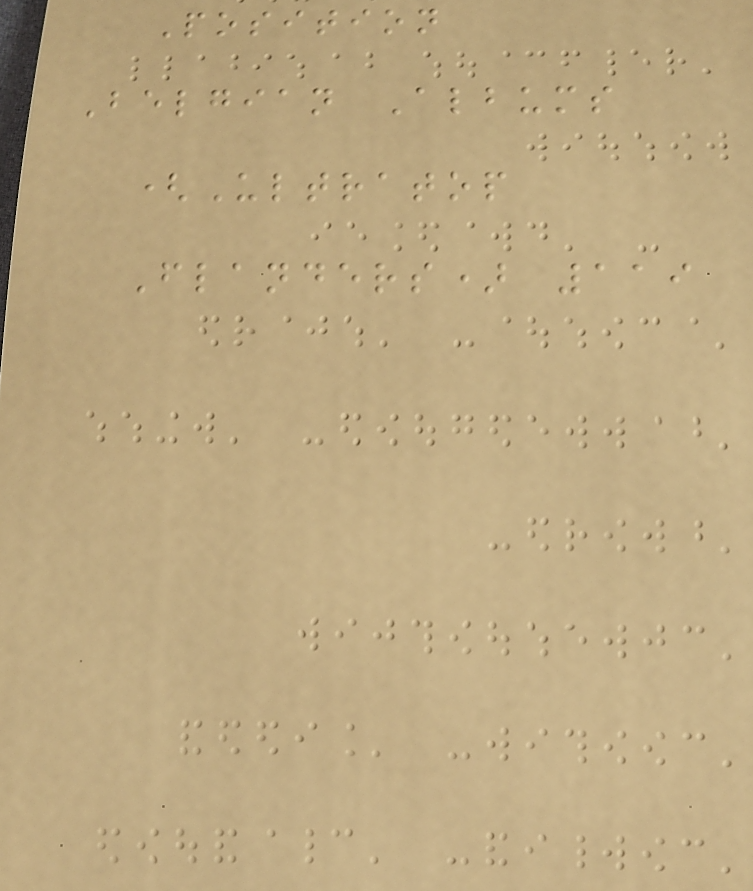Position
Belgian Albums
(Ultratop
Flanders) 119
